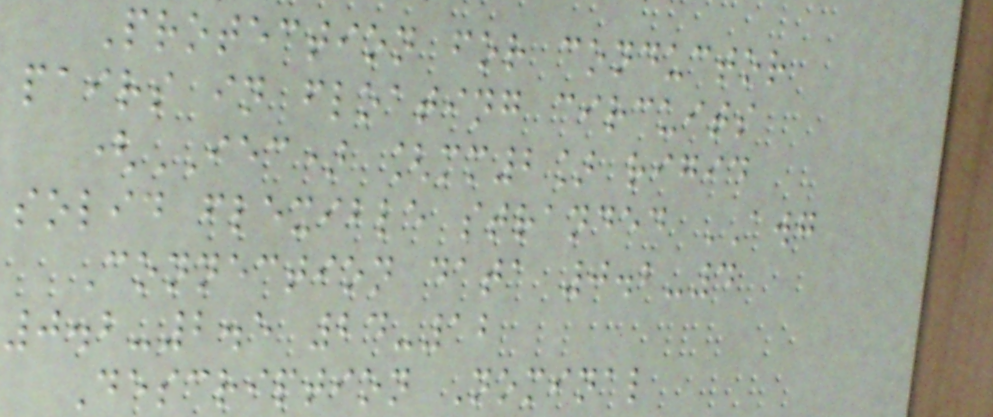Protection for conductor
pairs in floating circuits
(IEC) [mm2] rigid
solid flexible stranded AWG
Connection data 0.2-4
0.2-2.5 24-12
Description Nominal
